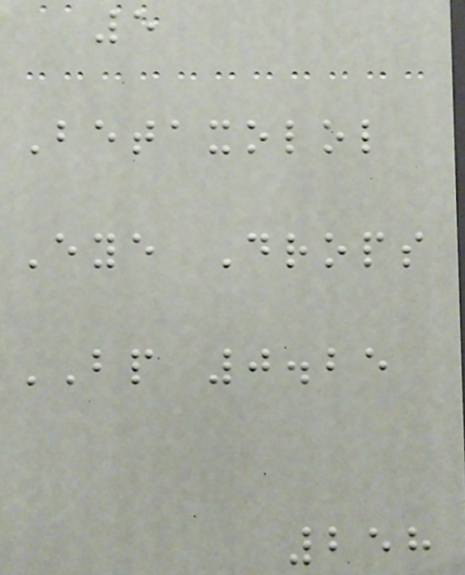5
Betaxolol
Eye Drops
BP 0.25
258
